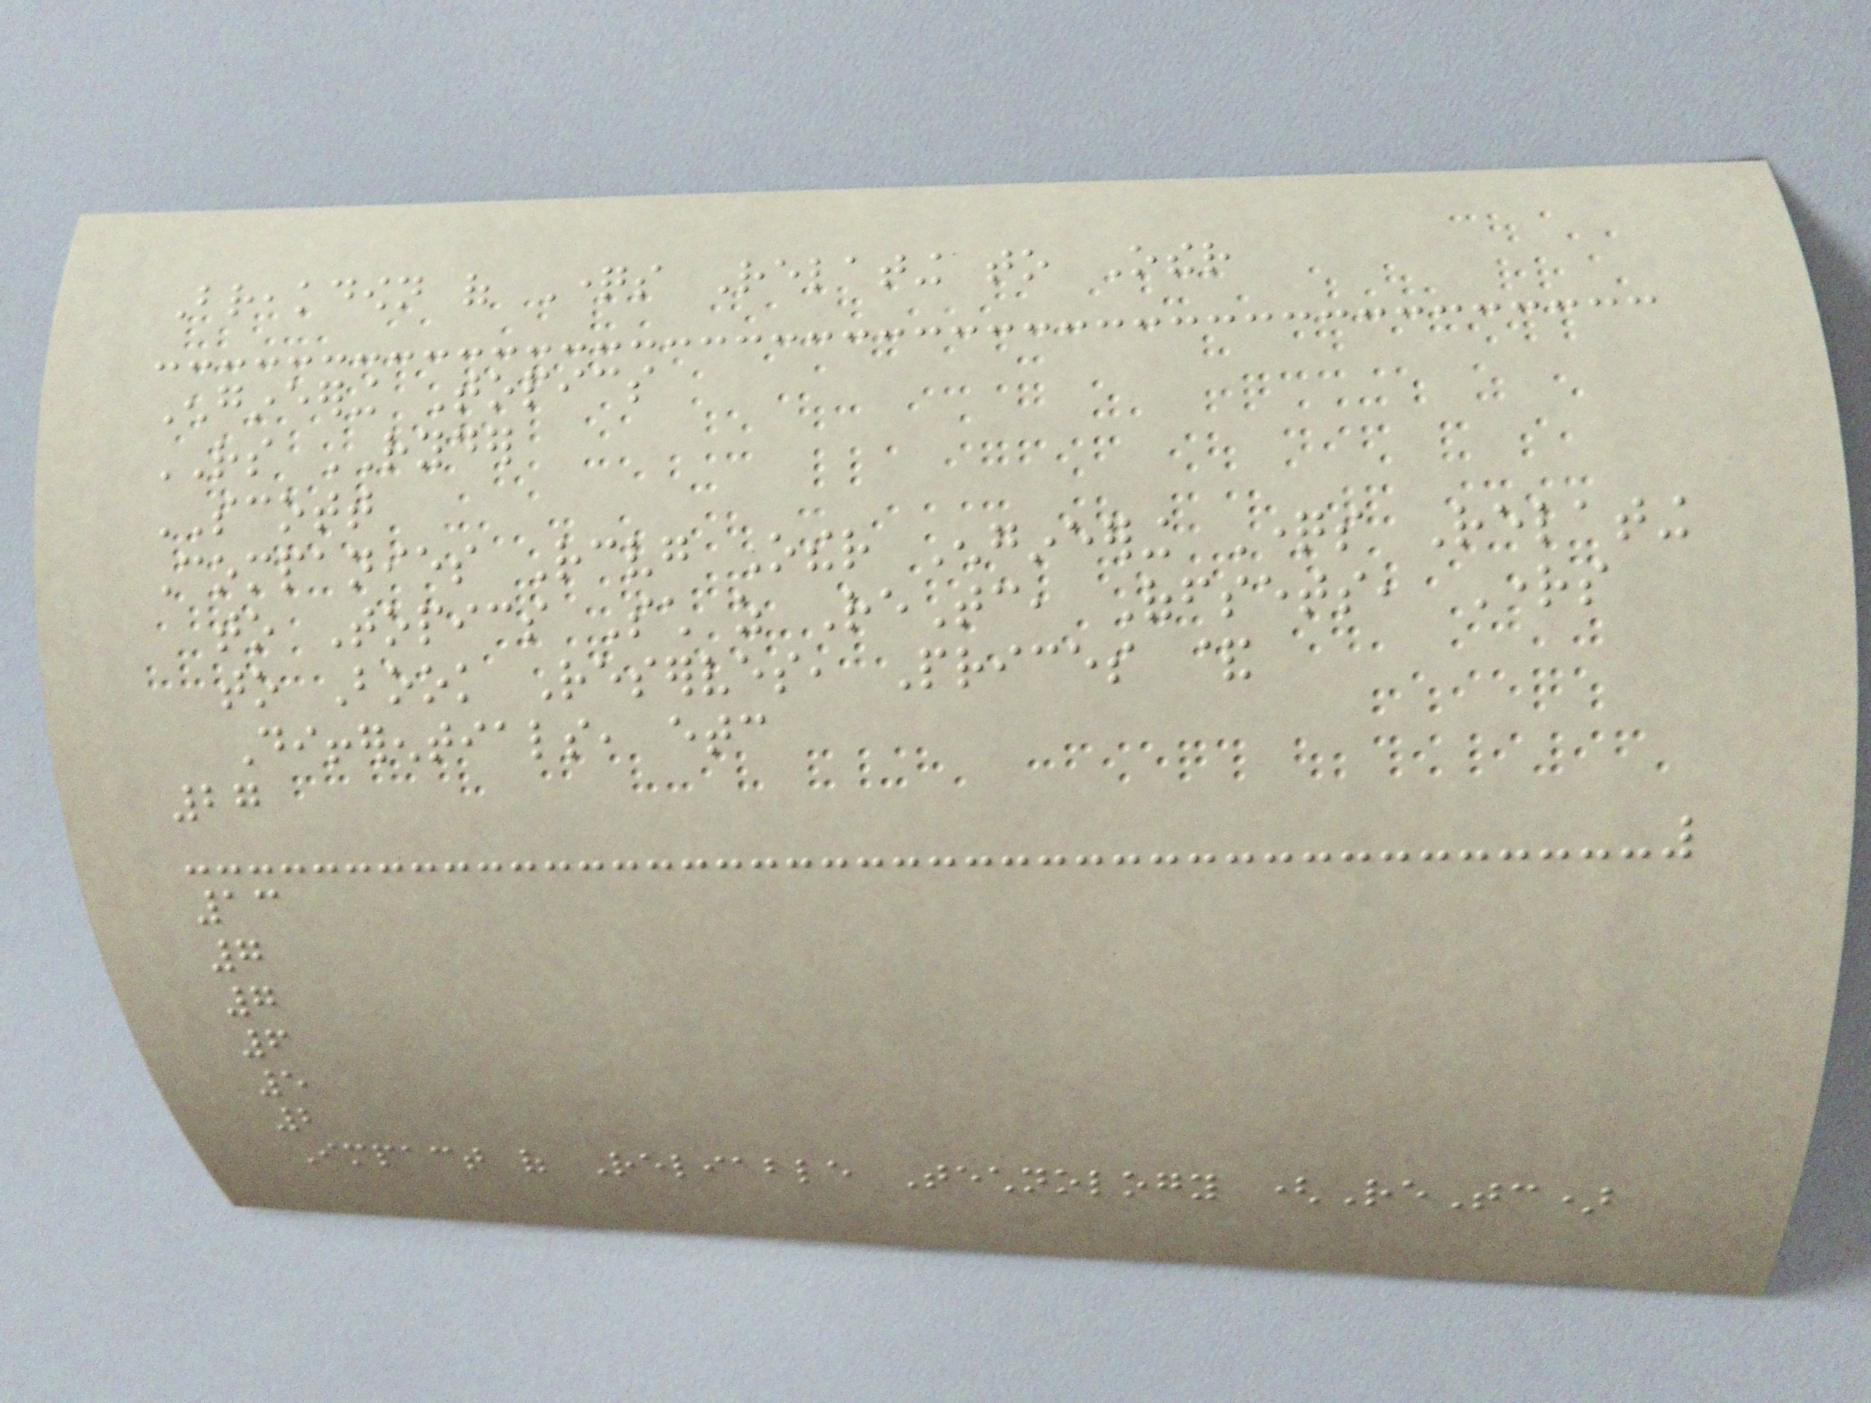Breakdown of Questions Relating to Other
Engineering Topics
RS RYDER
SCOTT
Companies Receiving Other Engineering Questions Relating
to Topics Such as ReTc, Offsets, Rights
to Book Reserves, Prices &
Differentials, etc
27
13
7
7
6
5
2
Impact of Reliable Technology (ReTc)
